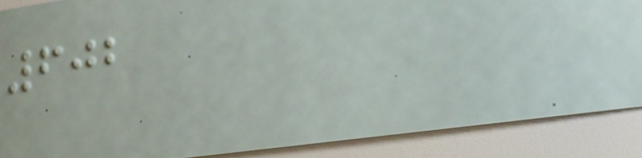602
